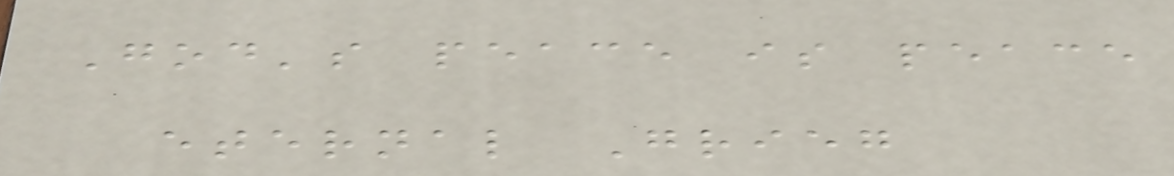God's peace is peace
eternal Grieg
